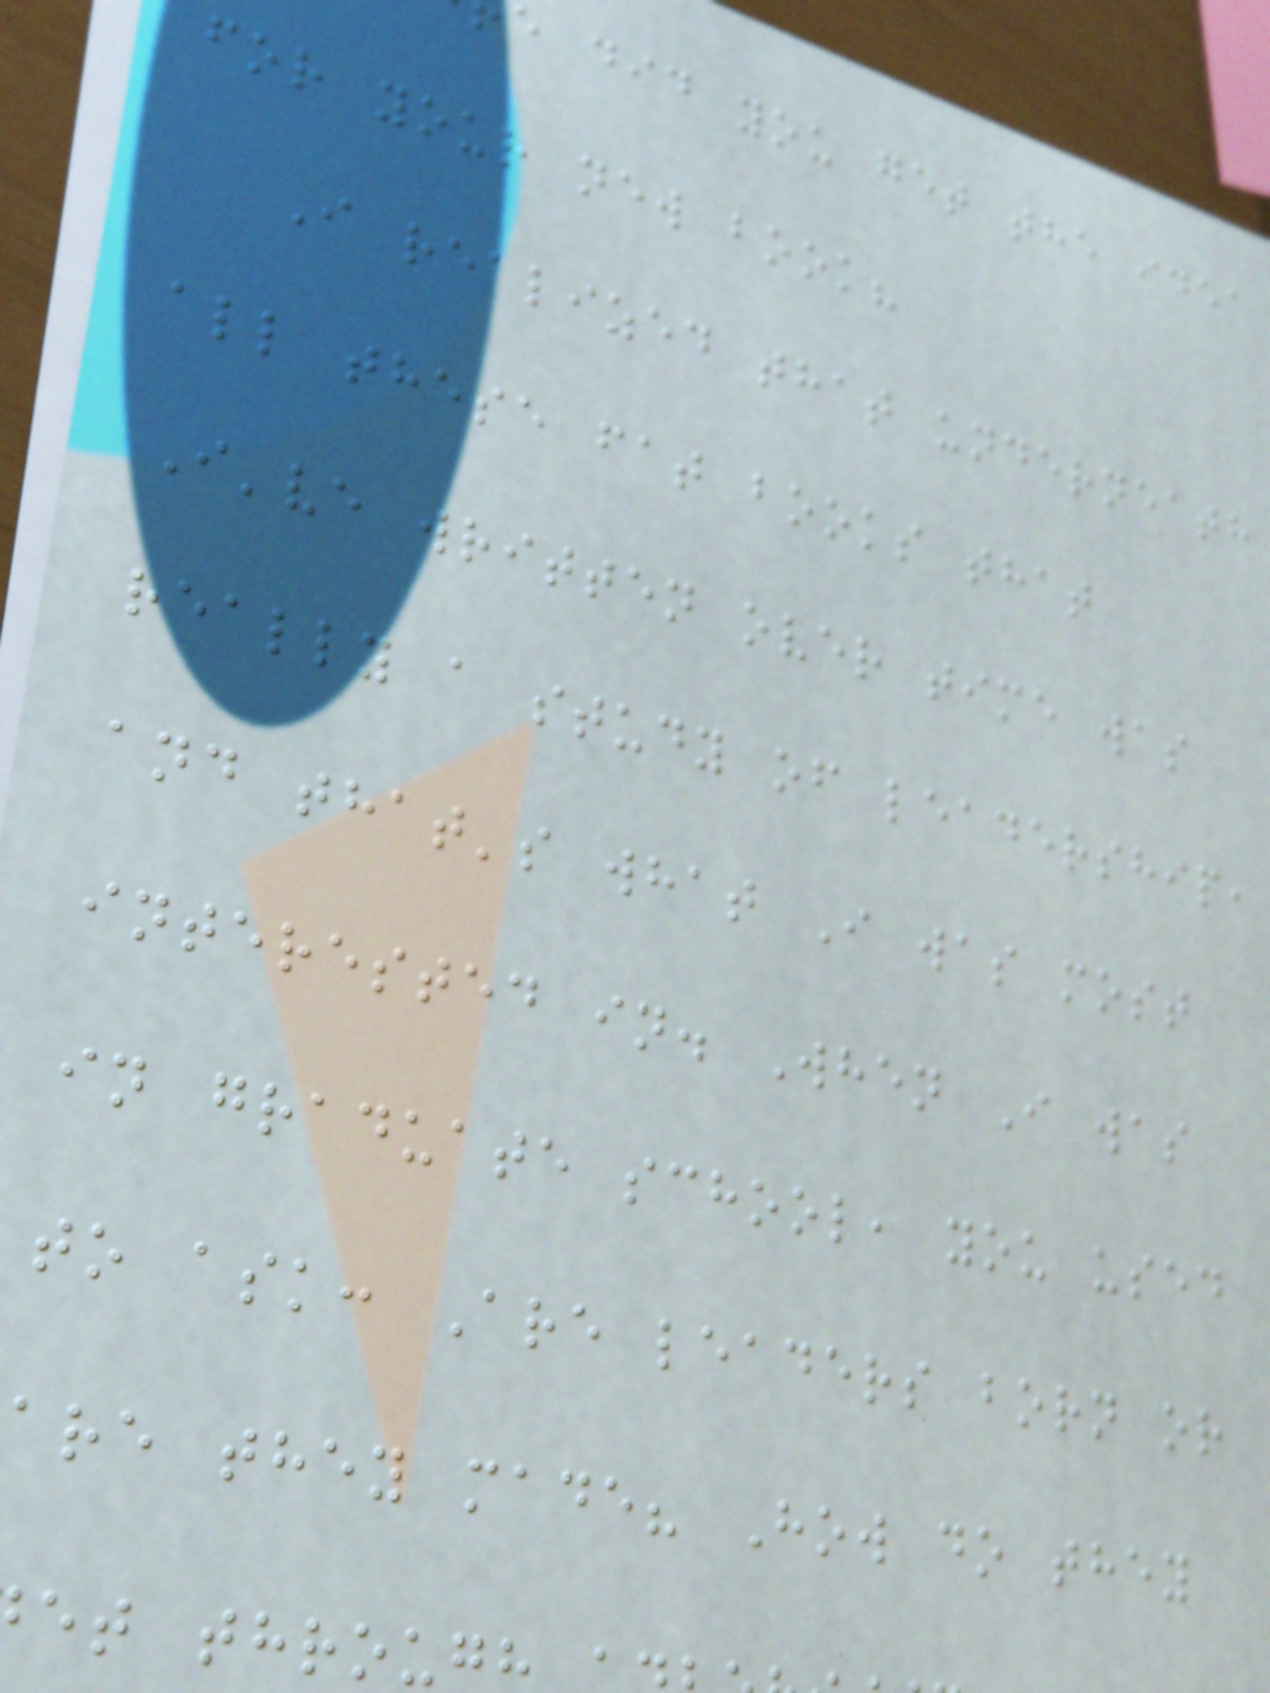e did you get the idea
for your new book?
I realized that underneath
all these fat books that
I've written over time was
really a study of leadership,
and that's what I was most
interested in. When I was
in graduate school, you used
to ask: Are leaders born or
are they made? How do they
et throug
